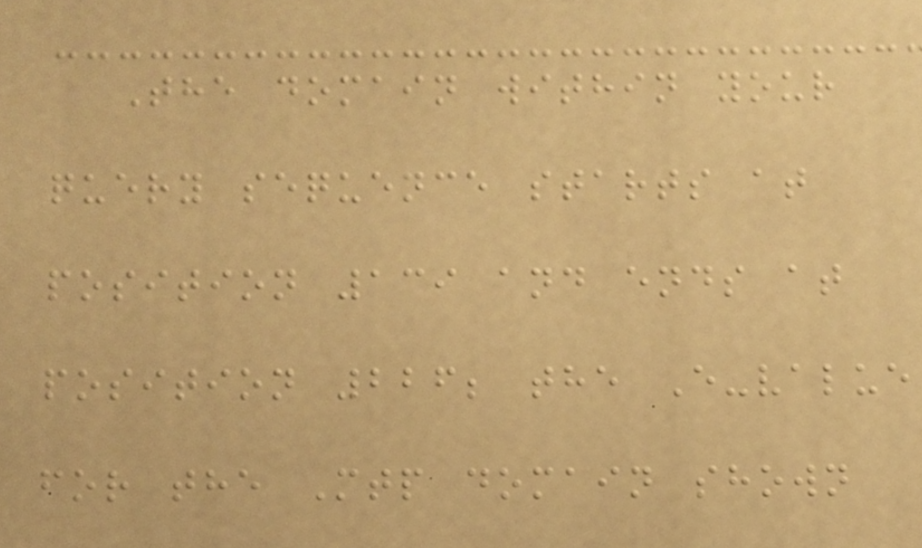The domain within your
query sequence starts at
position 139 and ends at
position 226; the E-value
for the Mtp domain shown
